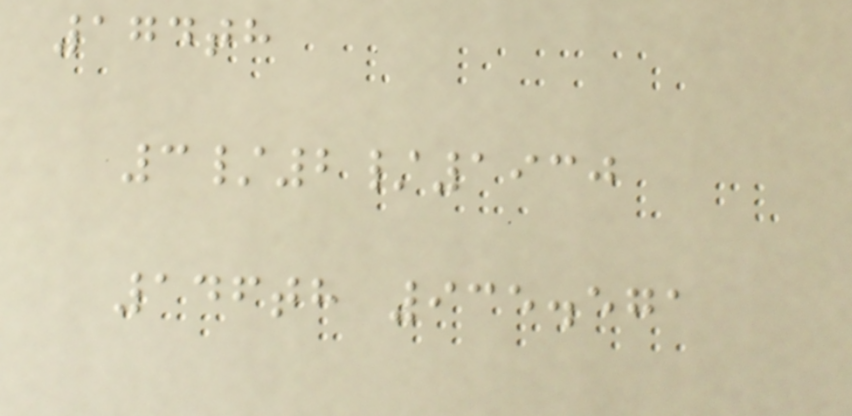174th
3/2/1930
146th 935.571
